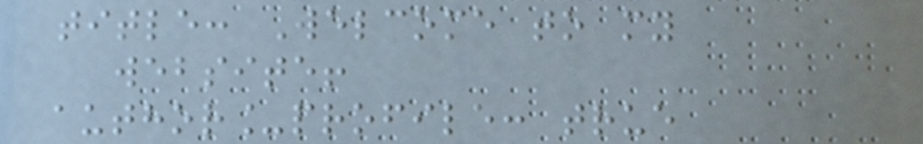title: Welcome to my
website!
author_profile: true
